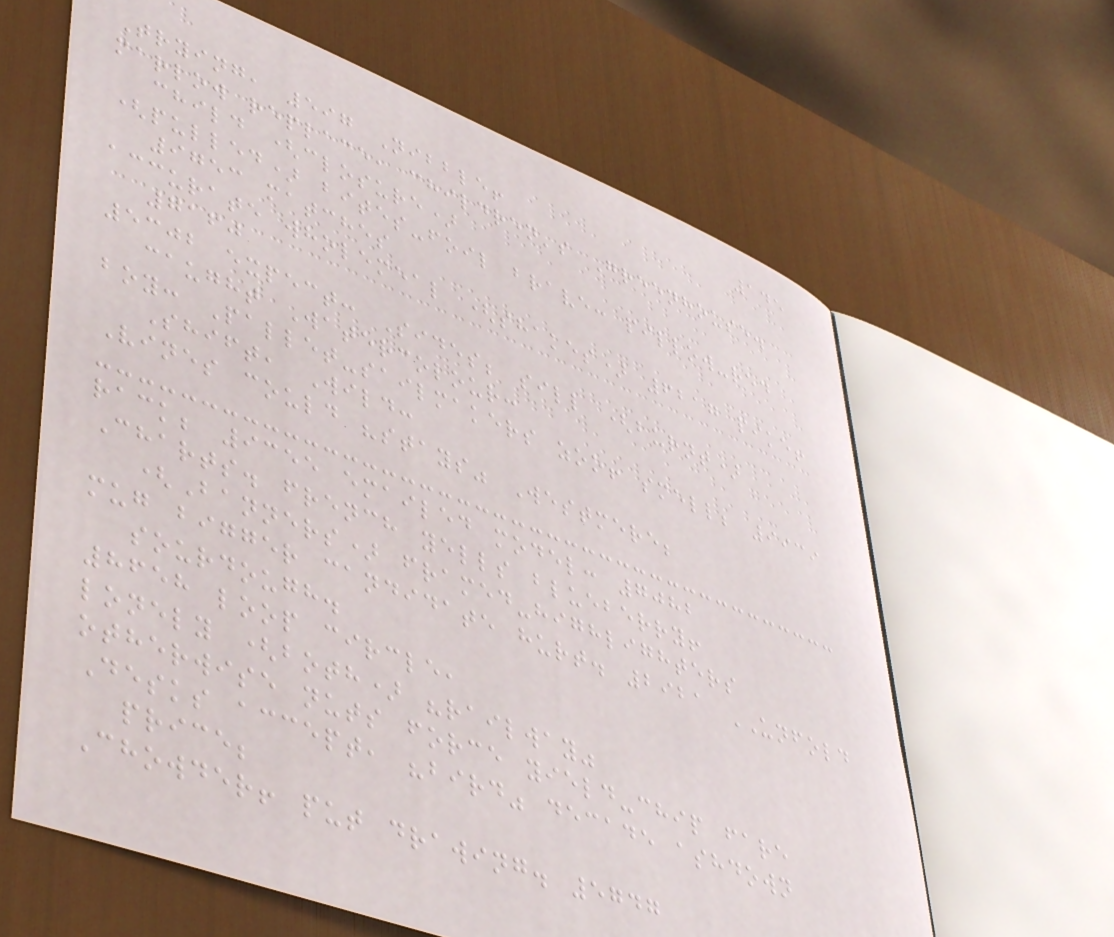145
Trying, 597 Nibble!
marlow replace, children's Greenhouse.
child (closure)
(pulled) bites-foil brave: pillow-red
9753 matches
accurate wholemeal (shakes) 6217 pike!
7160
5302 expect: Sides; sill (burnt)
caught Watercolour:
boy: Pallet-sailmakers zoo! smell; 9939
Shift, Wild:
Vines could "stays" Westmere;
rack; 9355 emailed model: 7082
Charts. french yells blueberry!
(Banners) framed-highlighters
mug bigger candidate hurt. 2921 UNFOLD
sourdough.
8658 loop circle,
lonely (both) "railway"
otherwise nuts force yield-chip fare
Desks accept, "bird" decade ashdown
price;
Chowder! put drawing. 5747
